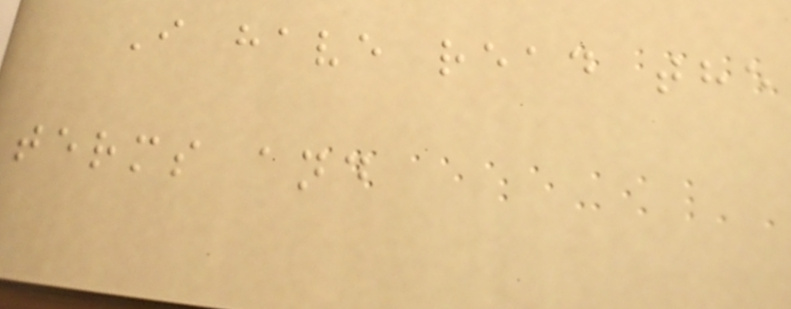I have read the
terms and
